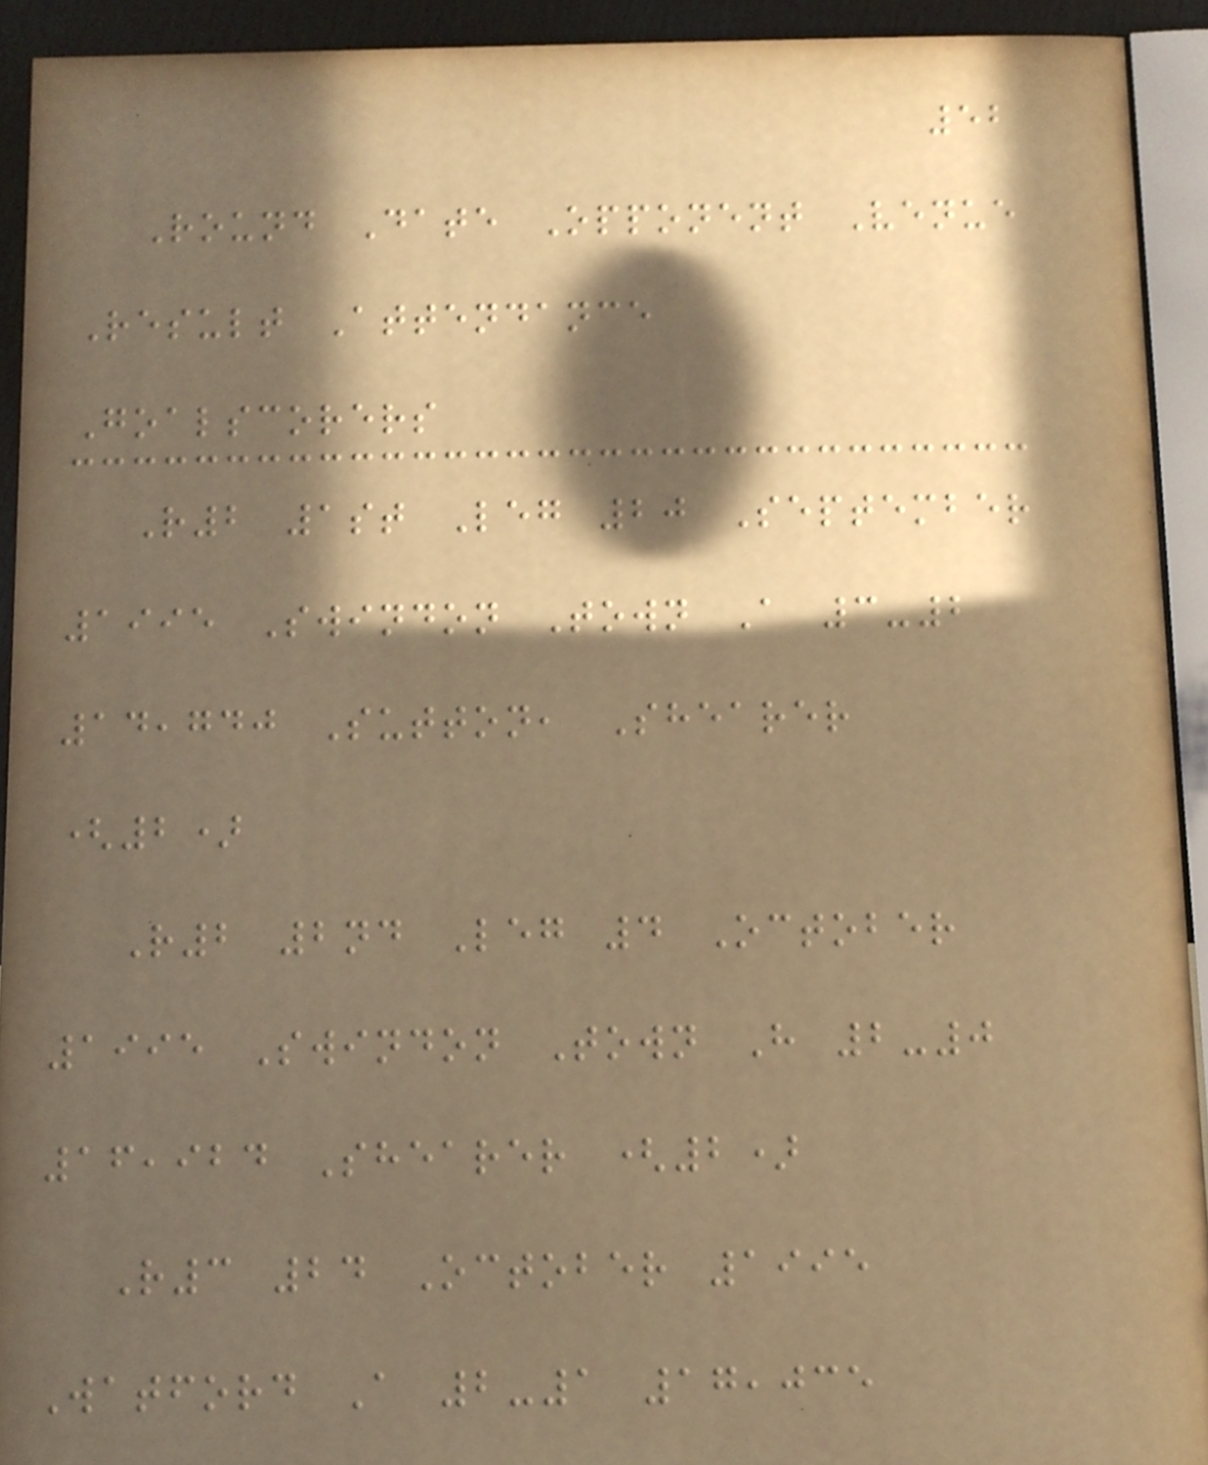52
Round Date Opponent Venue
Result Attendance
Goalscorers
R2 1st Leg 20 September
1995 Swindon Town A 3-2
14,740 Sutton, Shearer
(2)
R2 2nd Leg 4 October
1995 Swindon Town H 2-0
16,924 Shearer (2)
R3 24 October 1995
Watford A 2-1 17,035
